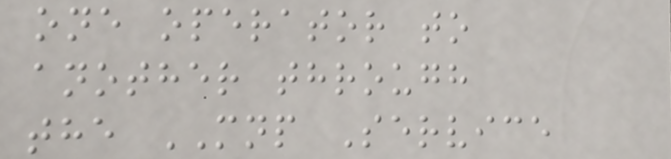one operator to
another through
the MNP Service
